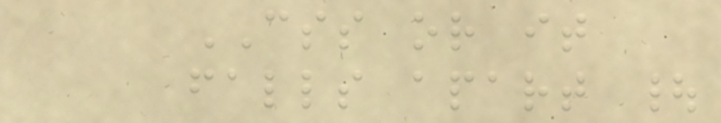CSS or it
falls apart |
